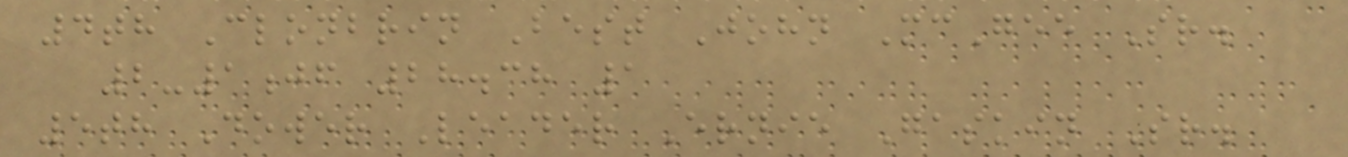4th Clonbrin Best John McGee Sr.
2-1jf 28.38 1
5th Dower Leader Ernie Gaskin Sr.
